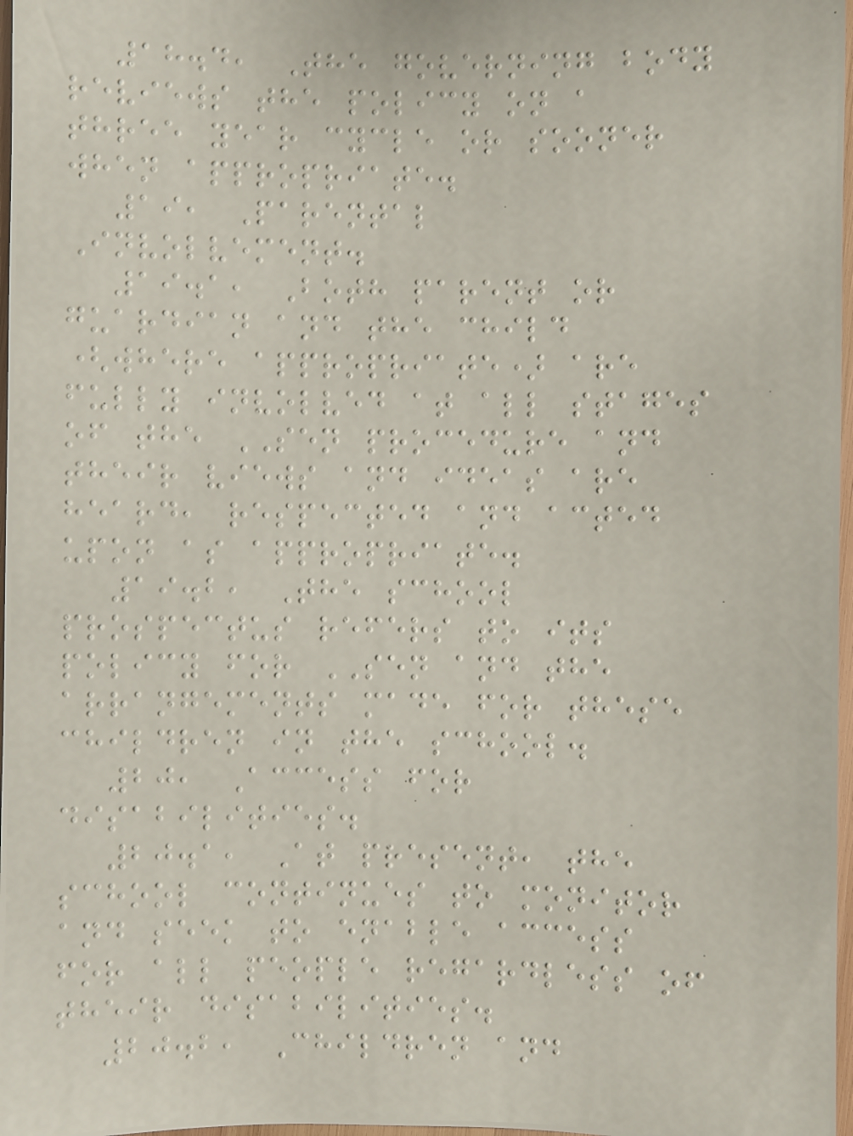18.4, The governing body
reviews the policy on a
three year cycle or sooner
when appropriate.
19, Parental
Involvement.
19.1, Both parent or
guardian and the child
(where appropriate) are
fully involved at all stages
of the SEN procedure and
their views and ideas are
heard, respected and acted
upon as appropriate.
19.2, The school
prospectus refers to its
policy for SEN and the
arrangements made for these
children in the school.
20, Access for
disabilities.
20.1, At present, the
school continues to monitor
and seek to enable access
for all people regardless of
their disabilities.
20.2, Children and
